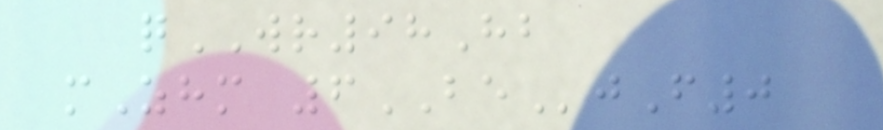qWR98Hb
mZhm 6BEjF0
